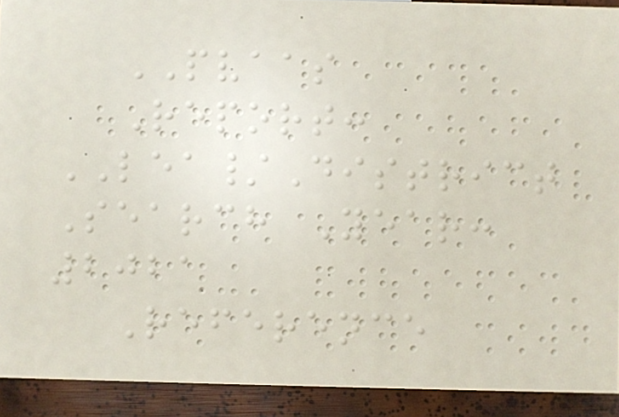PVAAS
Report:
LEA/District
Search Year:
2021
Reference
